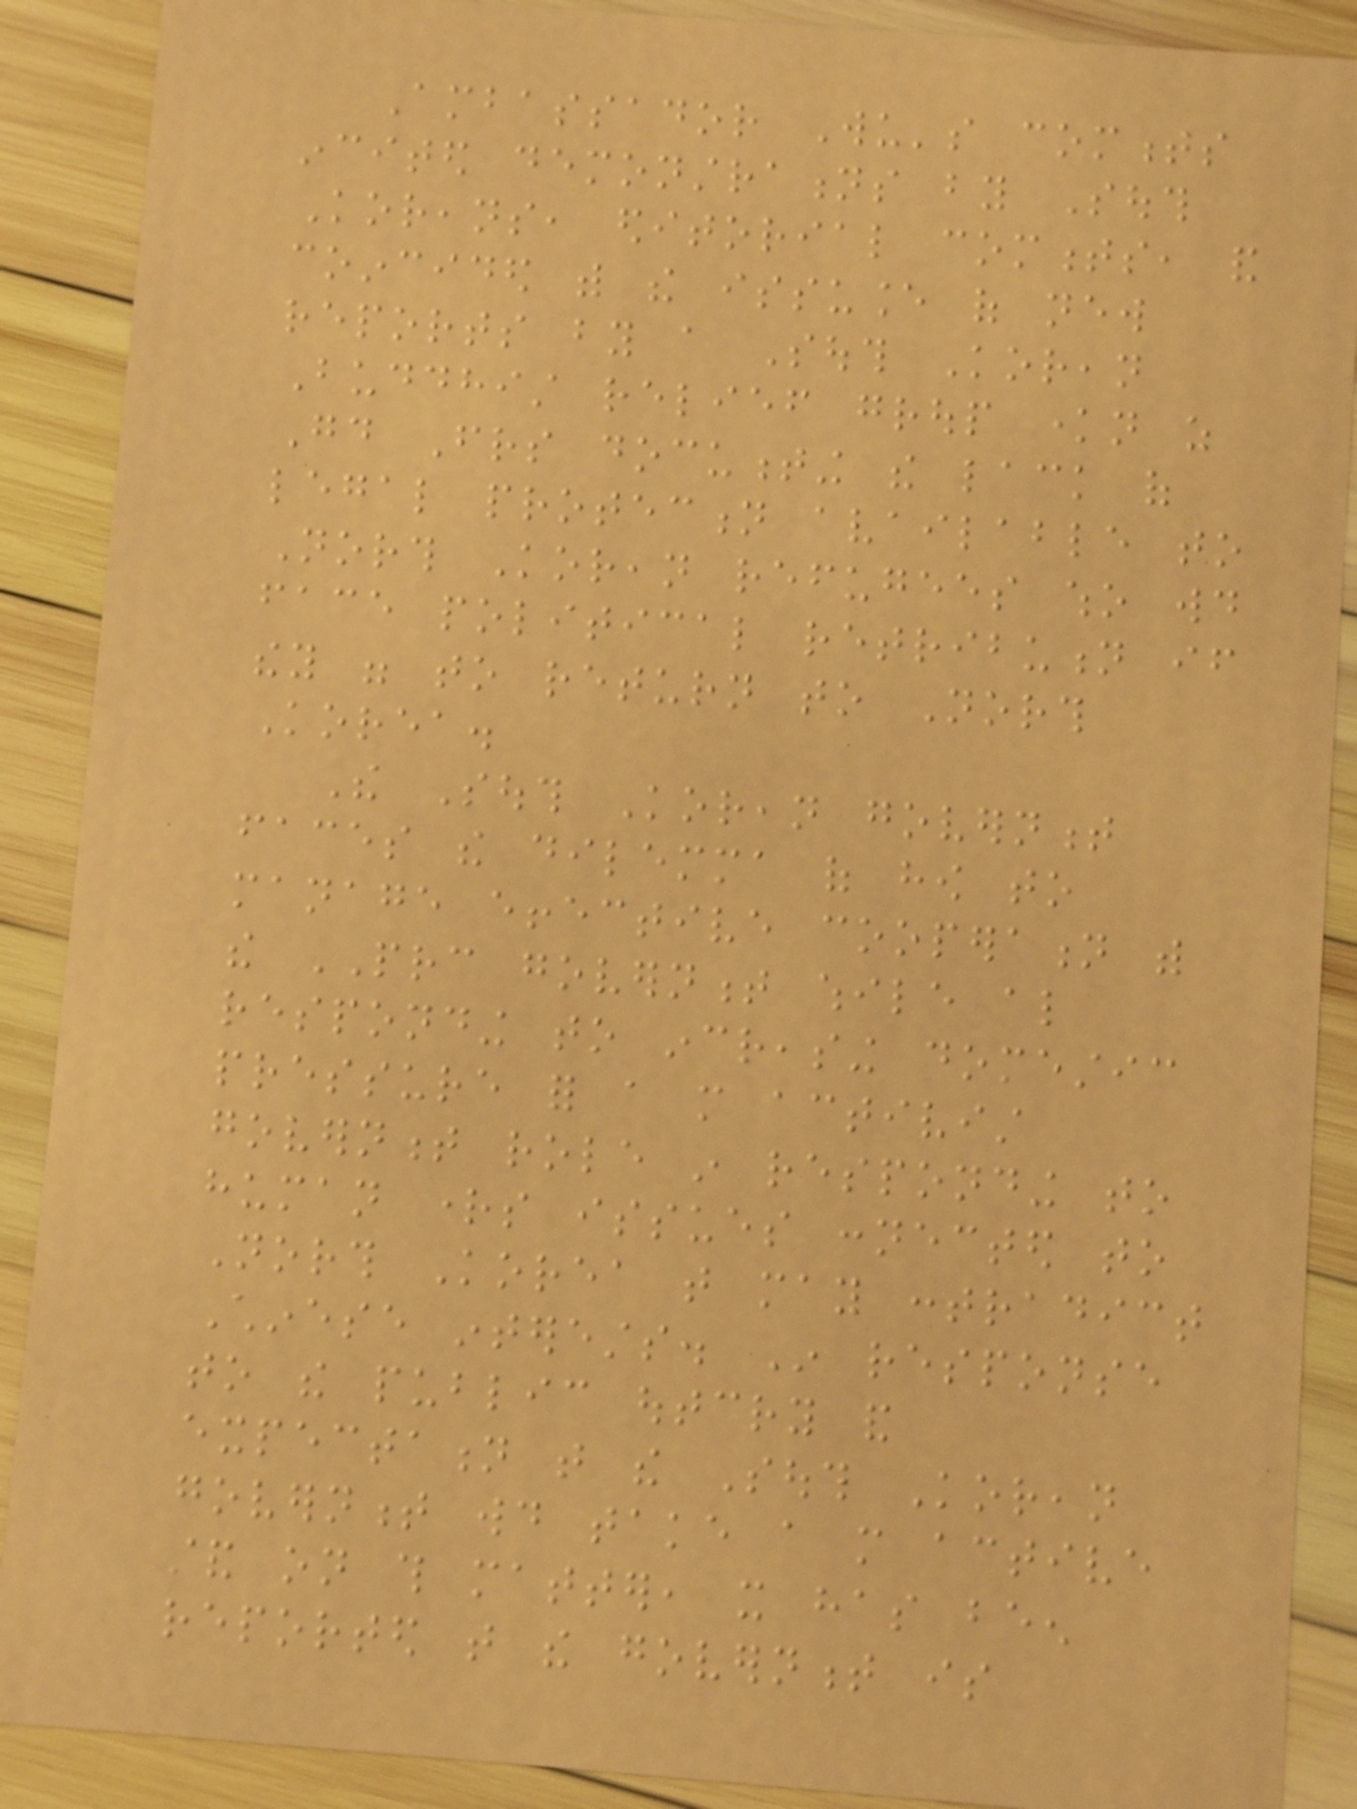Ambassador Wu's comments
incited demonstrations by South
Koreans, editorial comments, and
coincided with the issuance of new
reports by a South Korean
Buddhist relief group known as
Good Friends documenting the lack of
legal protection available to
North Korean refugees who would
face political retribution if
they were to return to North
Korea.
The South Korean government
faces the dilemma of how to
manage effective cooperation with
the PRC government while also
responding to increasing domestic
pressure for a more activist
government role in responding to
human rights issues connected to
North Korea that may contradict
Chinese interests. In response
to the public outcry and
expectation that the South Korean
government would take a more active
stand on this matter, it has been
reported that the government is
